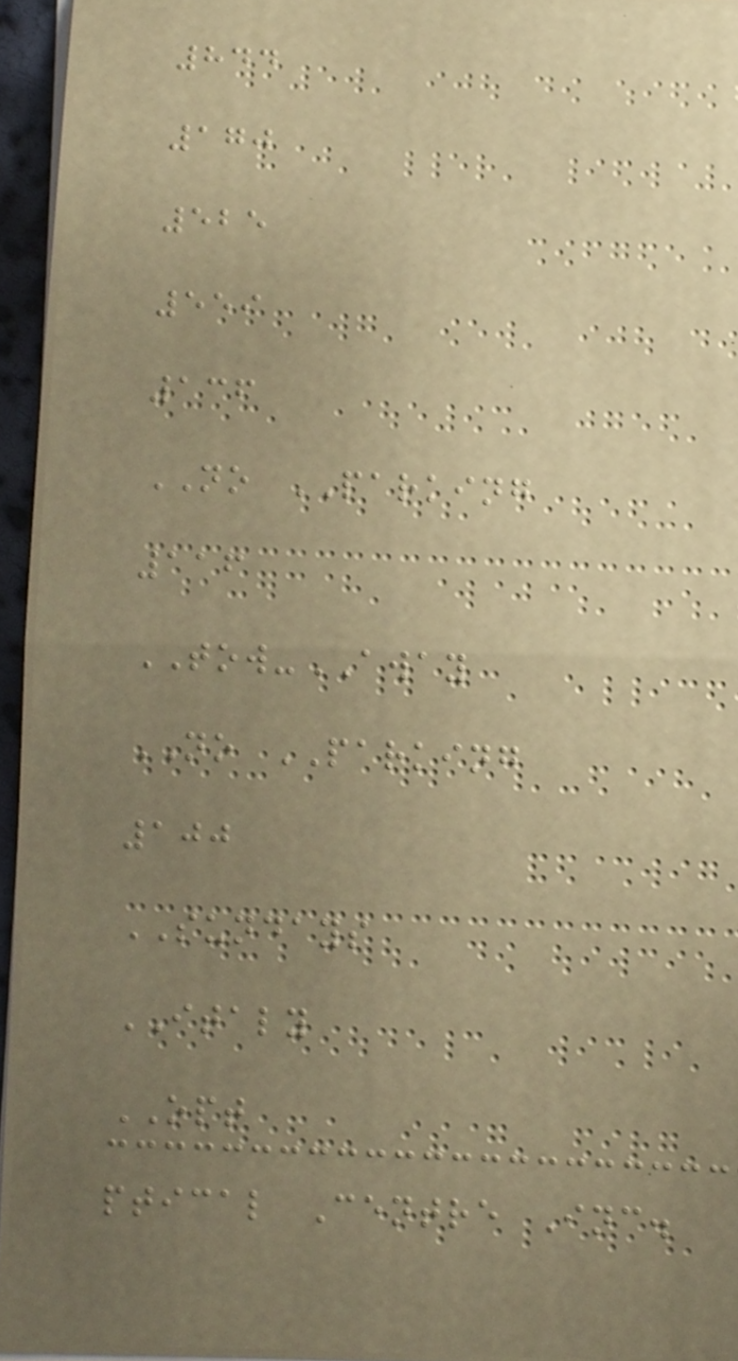844
170
525
559
136
NO PARKING
116
TOW-AWAY
NO PARKING
100
SUNDAYS
ITALY
OPT
ptical Centre Inc.
